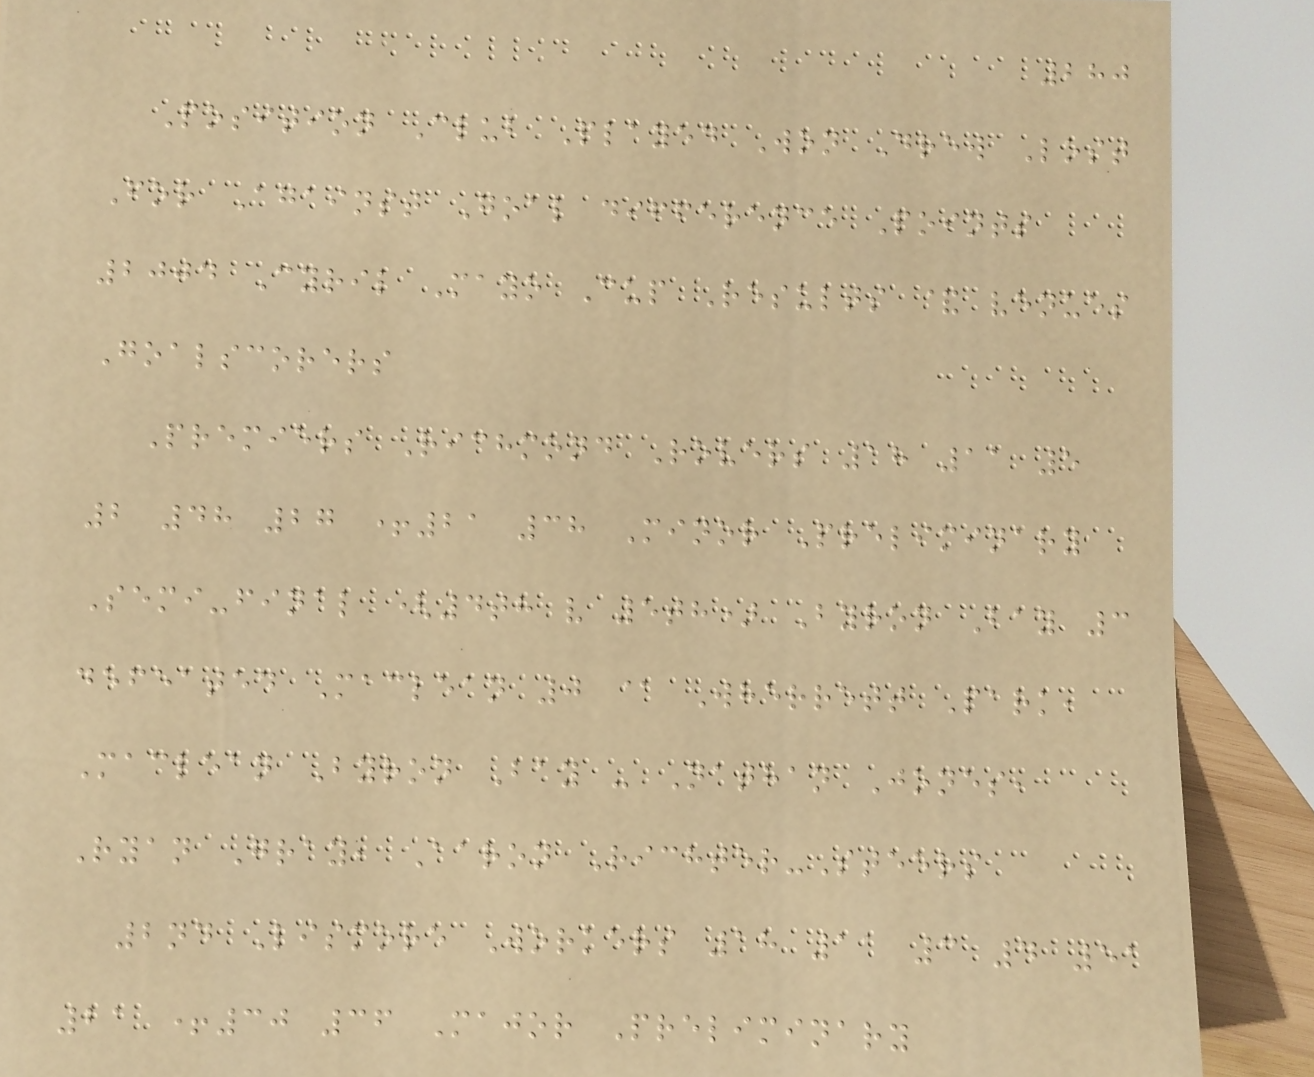280
Position Club Played Won Drew Lost
For Against Goal difference Points
2004 Cyril Mayo Cup Results & venues
Goalscorers
Premiers Richmond Rovers 18 11 5
2 48 27 +21 38 Minor Preliminary
Semi-final (4th v 5th) Byron Bay 3
defeated Maclean 0 @ Wherrett Park,
Maclean Byron Bay - Nathan Jones,
Ryan Gray, Aaron Richter-Steers
2nd Lismore Workers 18 11 3 4 51
21 +30 36 Major Preliminary
